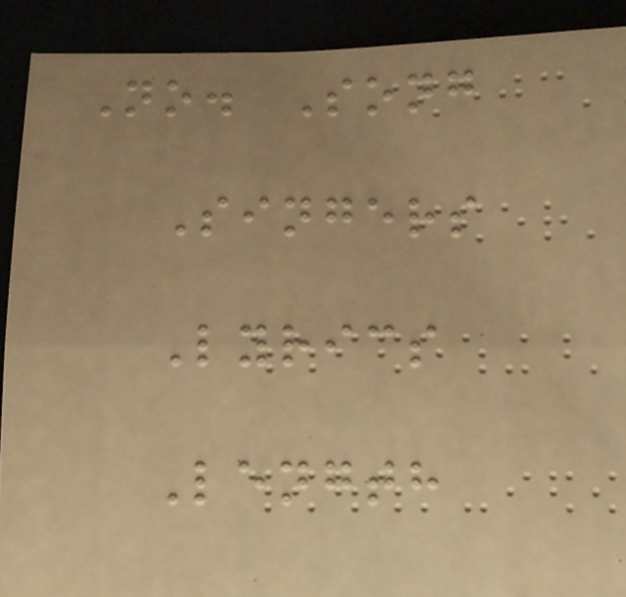No. Song
Singers
Lyrics
Length
